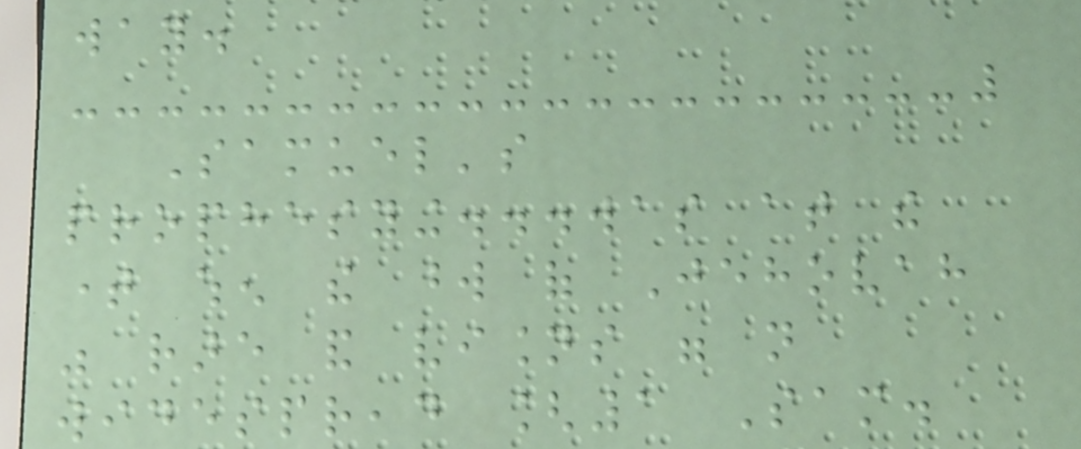way.
Samuel's
prophesying...was at the
time when the word of Jehovah
was rare and visions were not
widespread [1 Sam.
